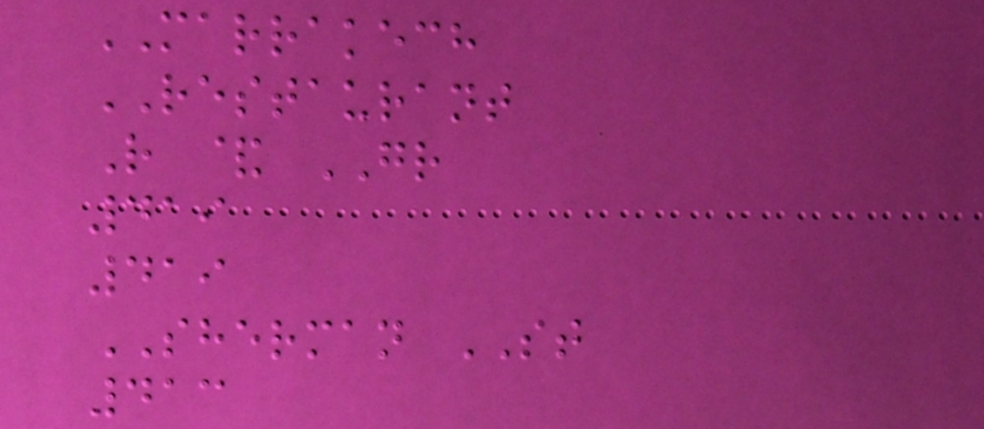MARRAKECH
RESTAURANT
R & GR
419
419
SHERMAN ST
413
